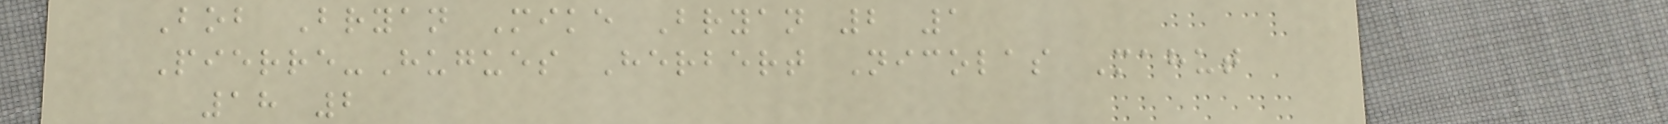Bob Bryan Mike Bryan 2 1
Pierre-Hugues Herbert Nicolas Mahut
18 2
